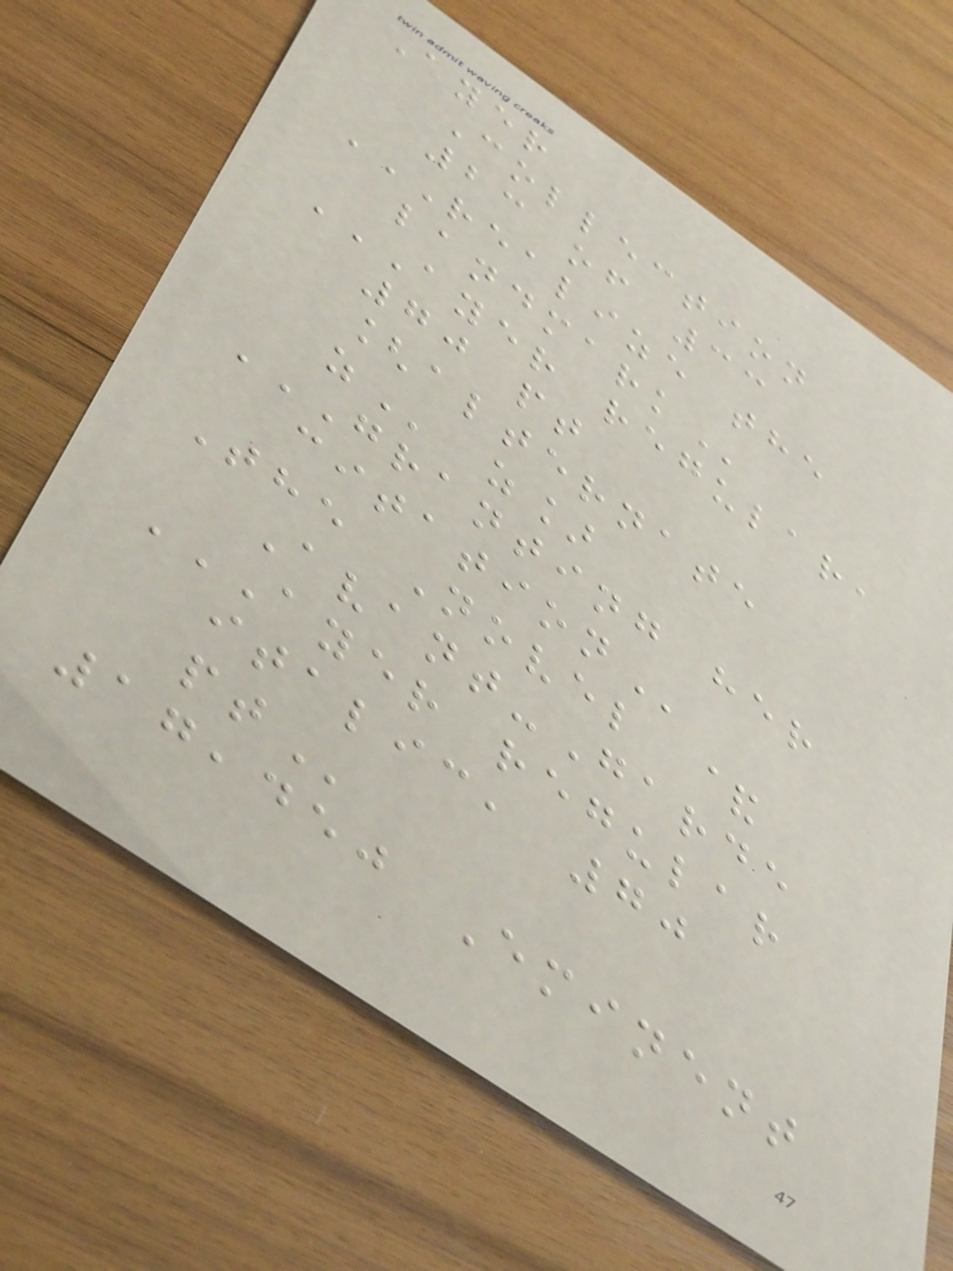Ayer
Collection
23 of 33
REALIZE THE
LANDMARK
AYER REGULAR,
70 PT
[ALTERNATE
Z z]
GRANTING HER
CITATION
The Novel &
Avant-Garde
AYER REGULAR
ITALIC, 70
PT
17,450 Eminent
